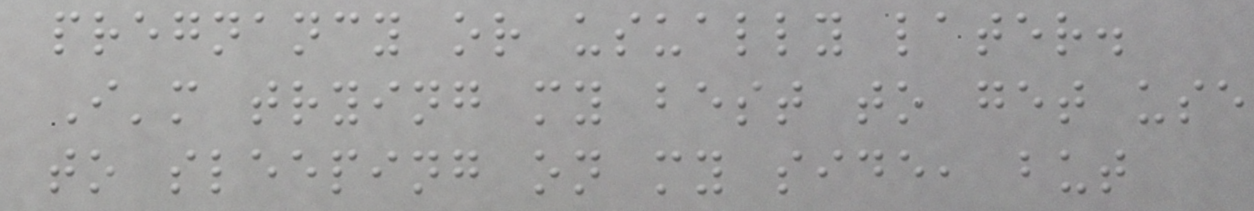pregnancy or usually later.
I'm trying my best to get use
to sleeping on my side, but
